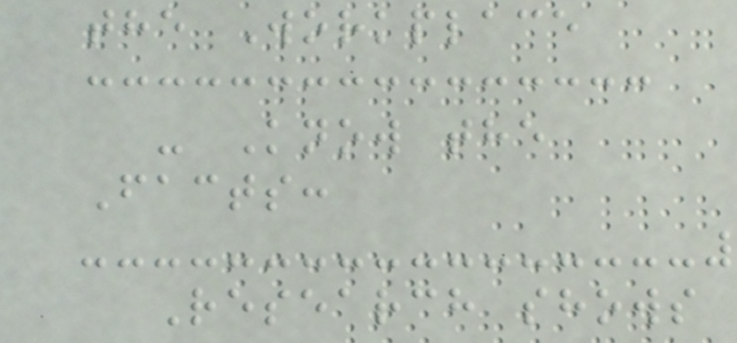the Workplace
- Know the
Facts:
Research shows
